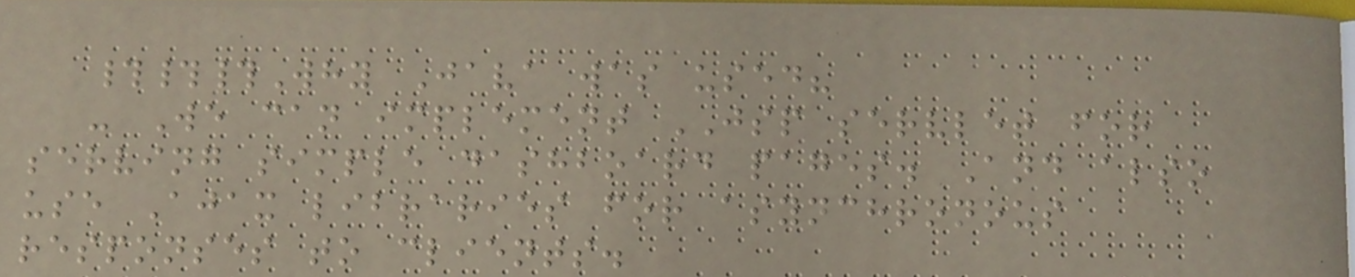###Why Java was used?
- We can implement JSP servlet for
serving simple dashboard pages. And also
use Ajax libraries for asynchronous
responses to clients.
